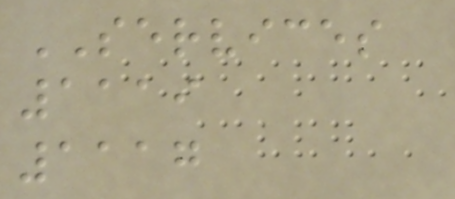SERVICES
1119
1117
